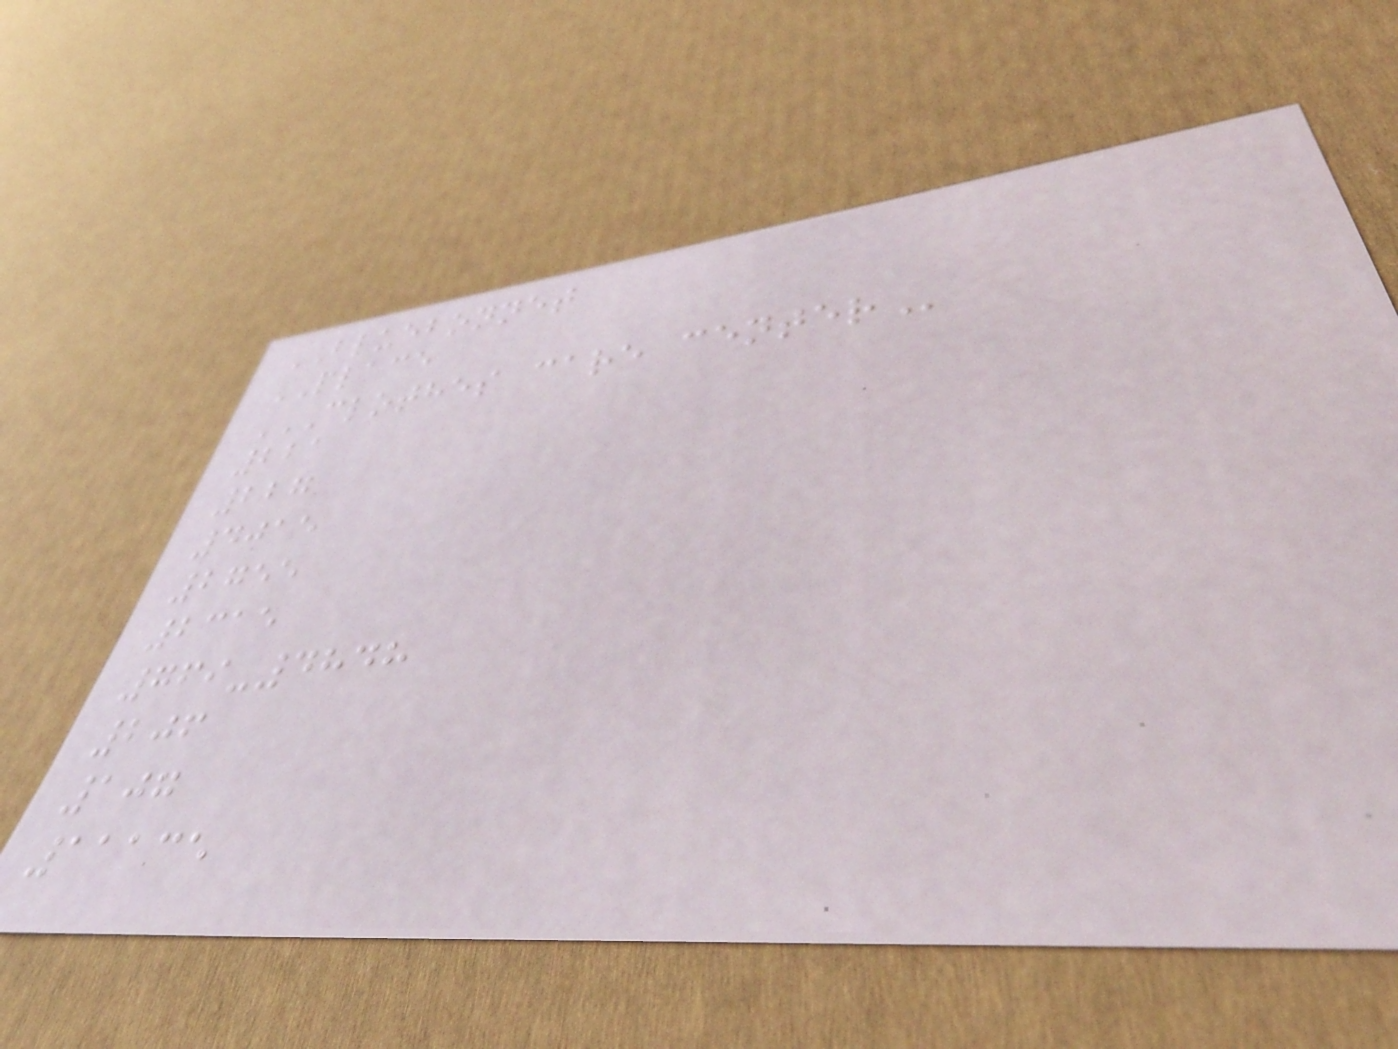BLUEBONNET
PLACE
CLOTHES CARE CENTER
221
227
4015
2755
2315
769-4848
206
107
11135
